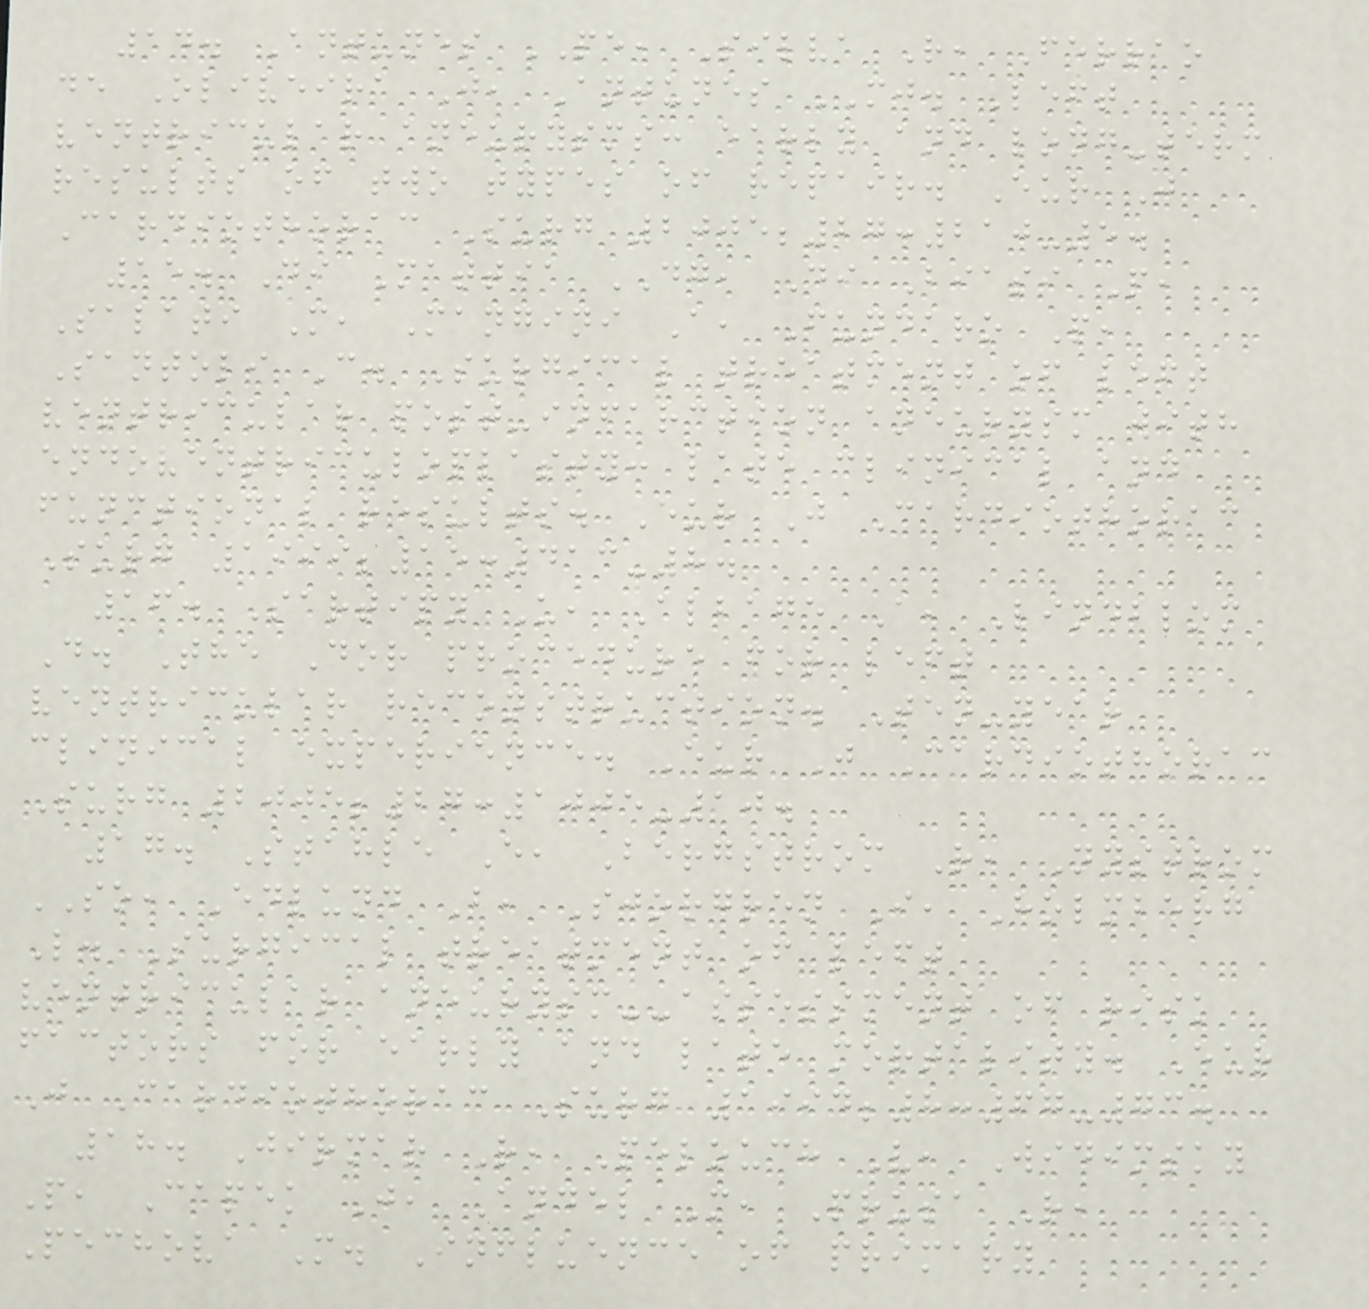14. Antunes PE, Silva R, Ferrao
de Oliveira J, Antunes MJ. Left
ventricular aneurysms: early and long-term
results of two types of repair. Eur J
Cardiothorac Surg 2005;27:210-5.
15. Di Mattia DG, Di Biasi P,
Salati M, Mangini A, Fundaro P,
Santoli C. Surgical treatment of left
ventricular post-infarction aneurysm with
endoventriculoplasty: late clinical and
functional results. Eur J Cardiothorac
Surg 1999;15:413-8.
16. Sartipy U, Albage A, Lindblom
D. The Dor procedure for left
ventricular reconstruction. Ten-year
clinical experience. Eur J Cardiothorac
Surg 2005;27:1005-10.
17. Stahle E, Bergstrom R, Nystrom
SO, Edlund B, Sjorgren I, Holmberg
L. Surgical treatment of left
ventricular aneurysm--assessment of risk
factors for early and late mortality. Eur
J Cardiothorac Surg 1994;8:67-73.
18. Jirmar R, Pelouch V, Widimsky
P, Capek J, Andel M, Prusa R,
Pechova M. Influence of primary
